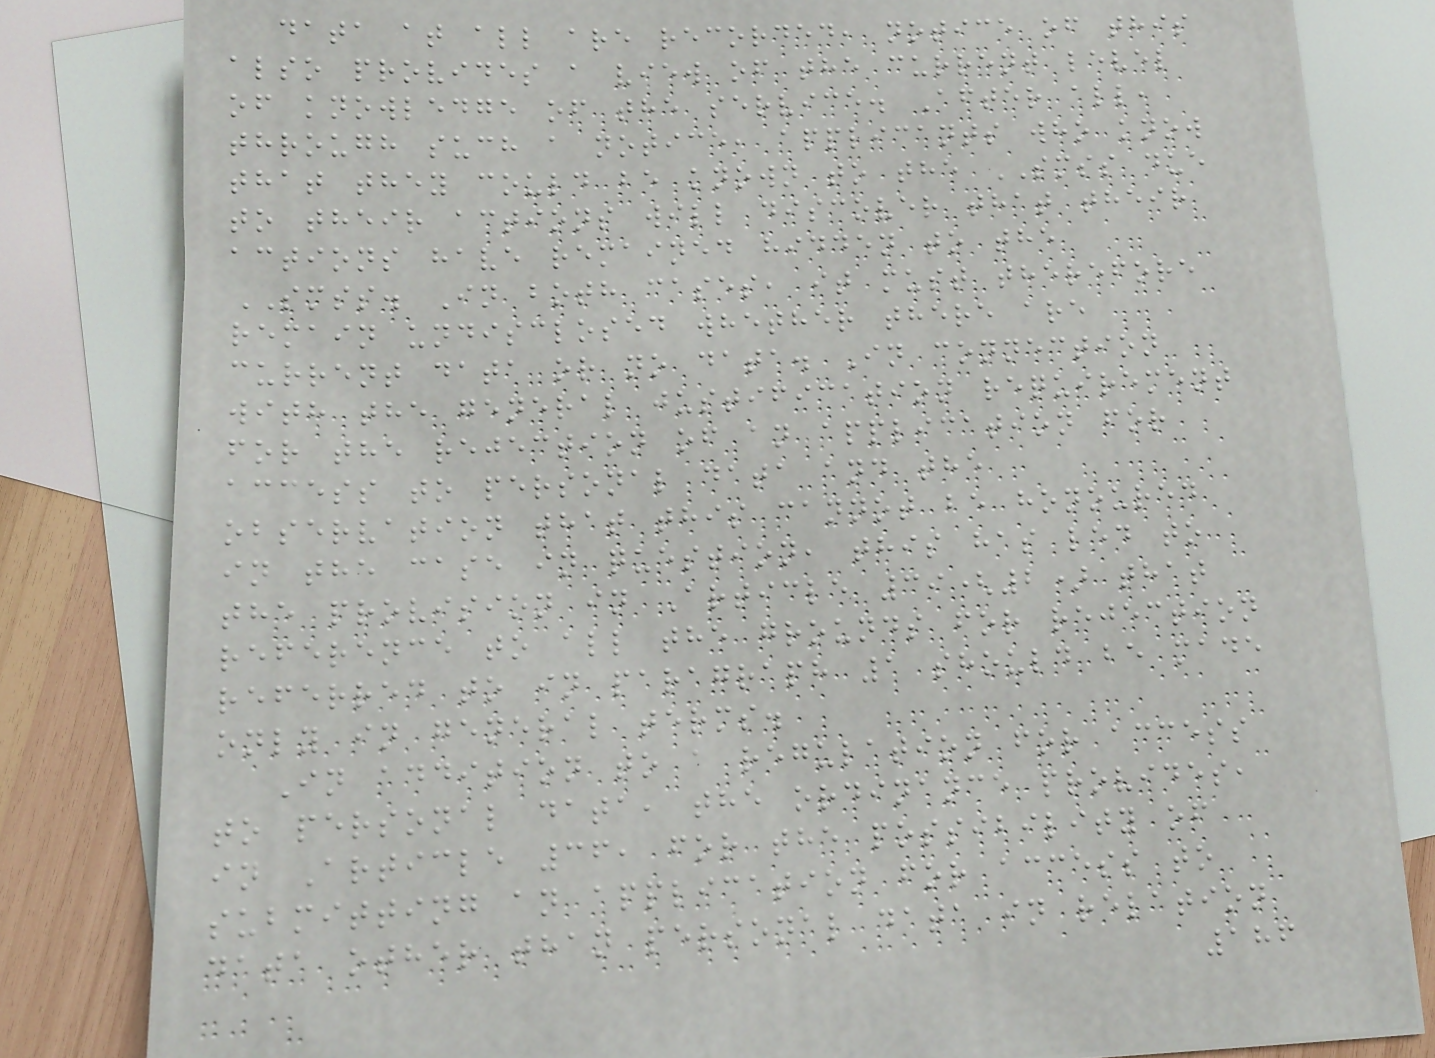data at all are recorded, notice of this
also provides a view of the current level
of knowledge of the service. After all,
through such a notice, applicants who know
that they could be known to the SMSS due
to their actions will discover that their
actions have remained hidden to the
SMSS. In both cases, it must therefore
remain undisclosed whether there are
current data or no data. In connection
with the general justification requirement
for the rejection of an application for
access to personal data and the
observation that this cannot be honoured
in the case in question, this has led to
the provision in Article 39(2) that
reference to all the grounds for rejection
referred to in paragraph 1 should be made
only in general terms.
In addition to a regulation for access
to personal data, the ordinance provides,
in Article 36, for the possibility of
submitting an application for access to
data other than personal data in relation
186
